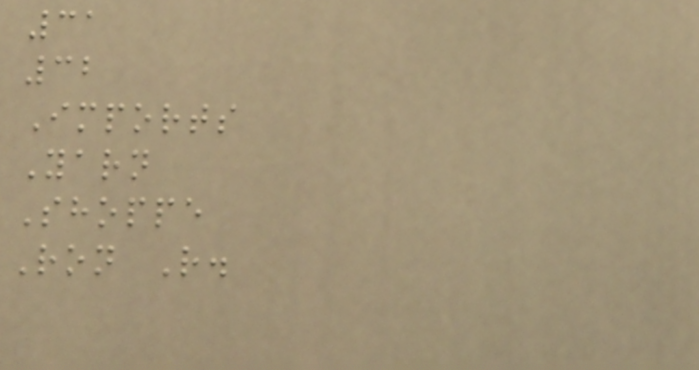31
32
Imports
Yarn
Shoppe
Ron R.
